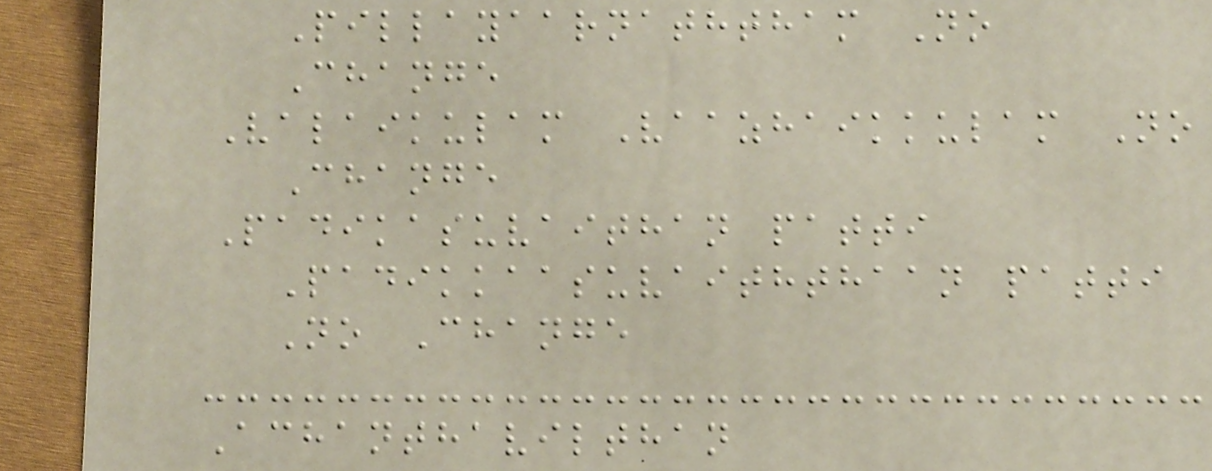Pillayaarnaththam No
Change
Valaikulam Vaazhaikkulam No
Change
Padikasuvaithan patti
Padikkaasuvaiththaan patti
No Change
Achanthavilthan
